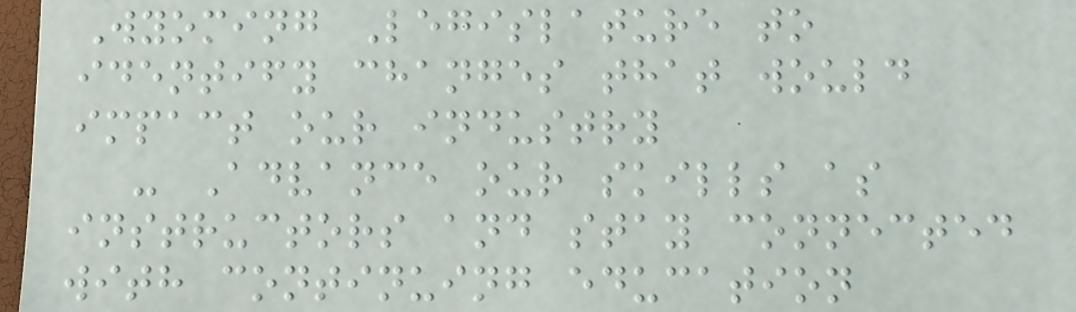Wyoming Legislature to
identify changes that would
impact our industry
- Advance our skills as
instructors and stay connected
with continuing education
